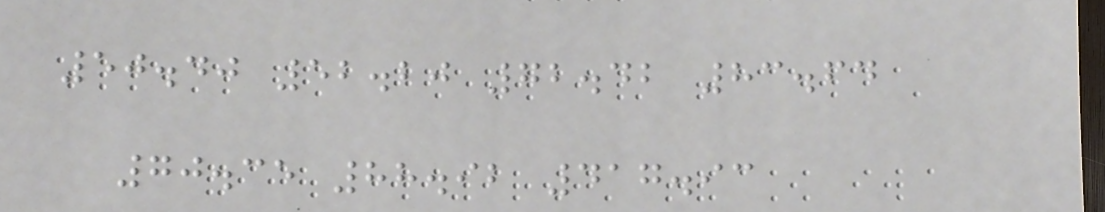50.40 52.20 72.42 83.64
70.35 88.92 417.93
